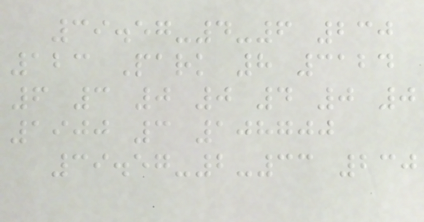39.57-4-6 230
123 Park 8 3124
6 3 0 0 4 0 0
1900 3 108700
39.57-2-33 230
